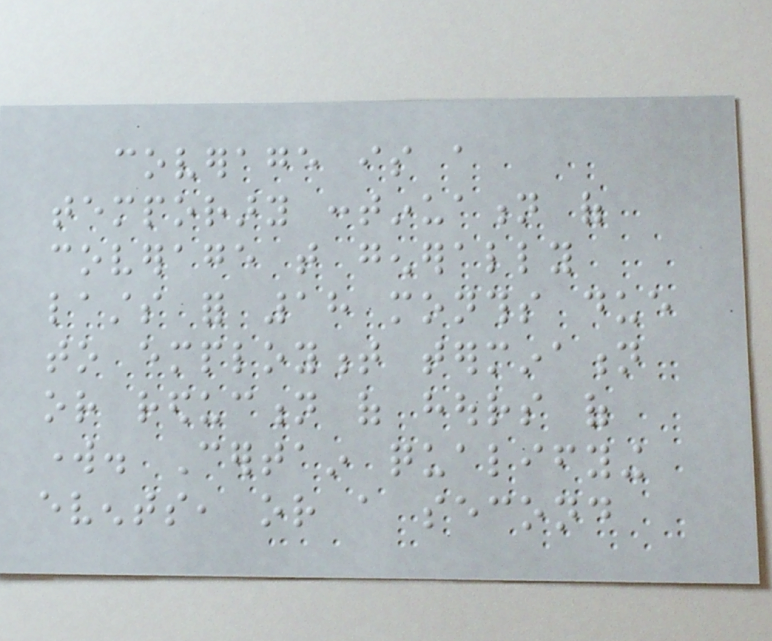coverage is a
temporary continuation of
coverage that generally
lasts for 18 months due
to employment termination
or reduction of hours of
work. Certain qualifying
events, or a second
